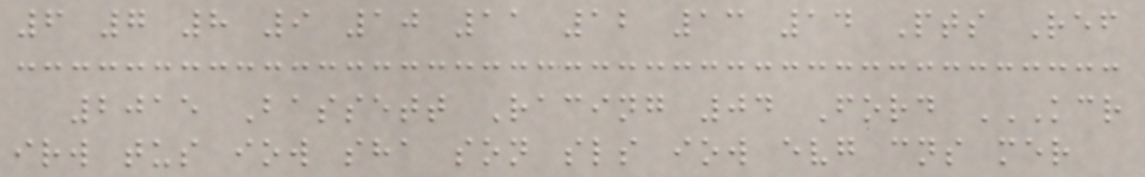6 7 8 9 10 11 12 13 14 Pts Ref
2015 Bassett Racing 04 Ford KCR
IRW TUS IOW SHA SON SLS IOW EVG CNS MER
